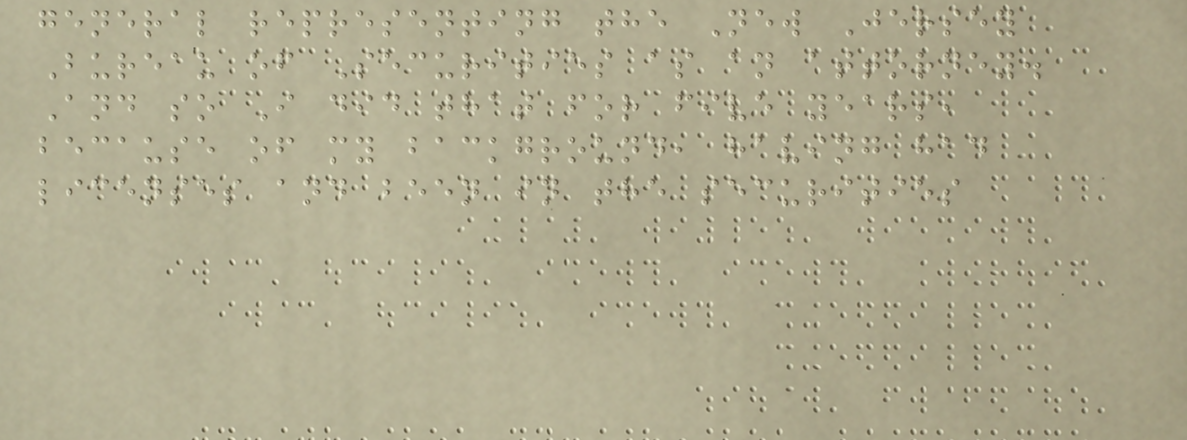general representing the New Jersey
Bureau of Securities as an attorney.
And so I did that for five years,
because of my background, having had
licenses and been in the securities
